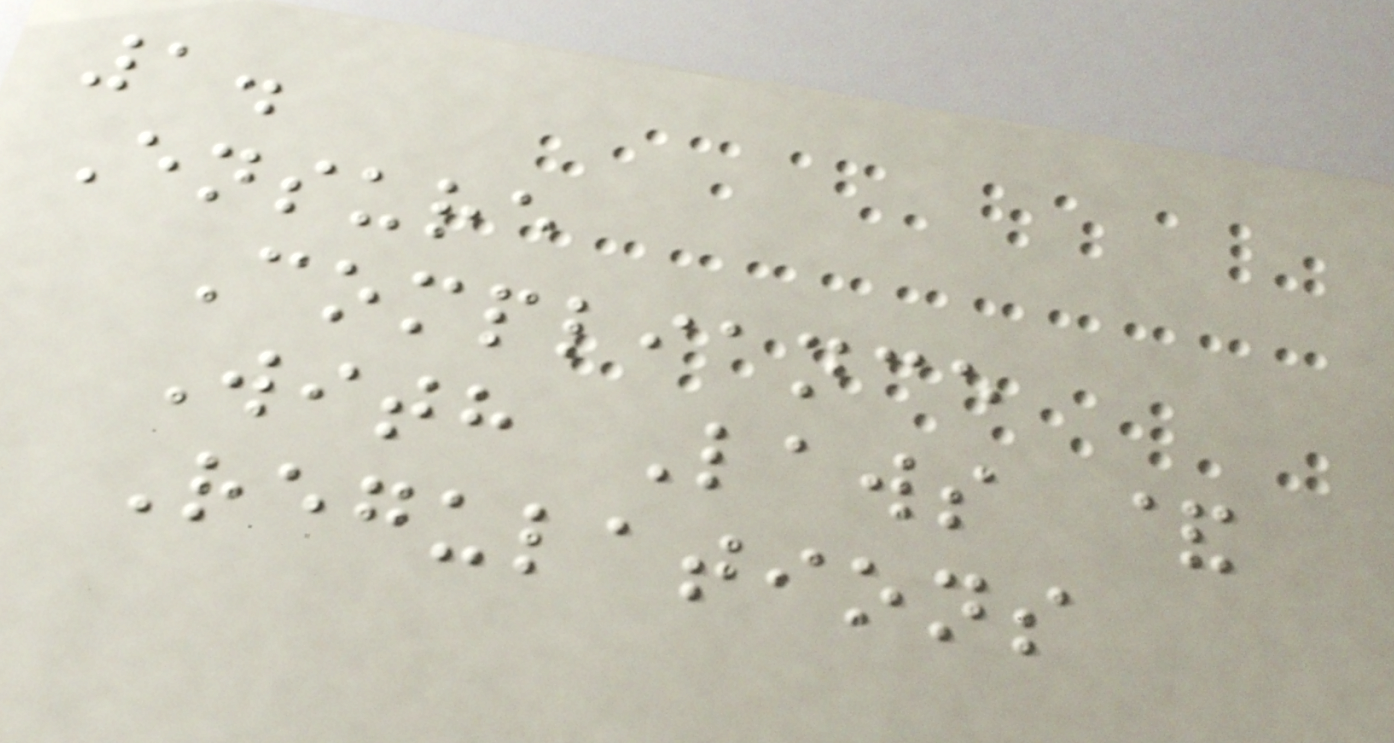1.
Ensure
Compliance
With Laws &
Regulations
